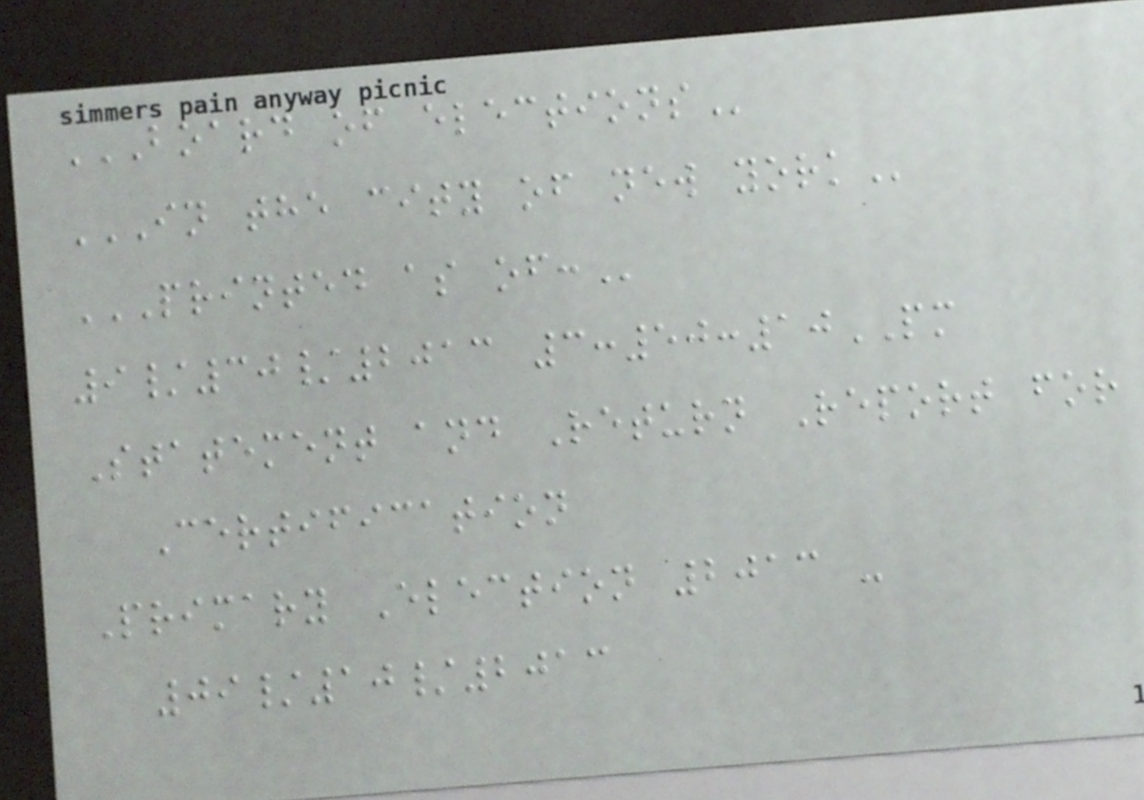BOARD OF ELECTIONS
IN THE CITY OF NEW YORK
PRINTED AS OF:
9/30/2013 3:50:10PM
Statement and Return Report for
Certification
Primary Election 2013 -
09/10/2013
